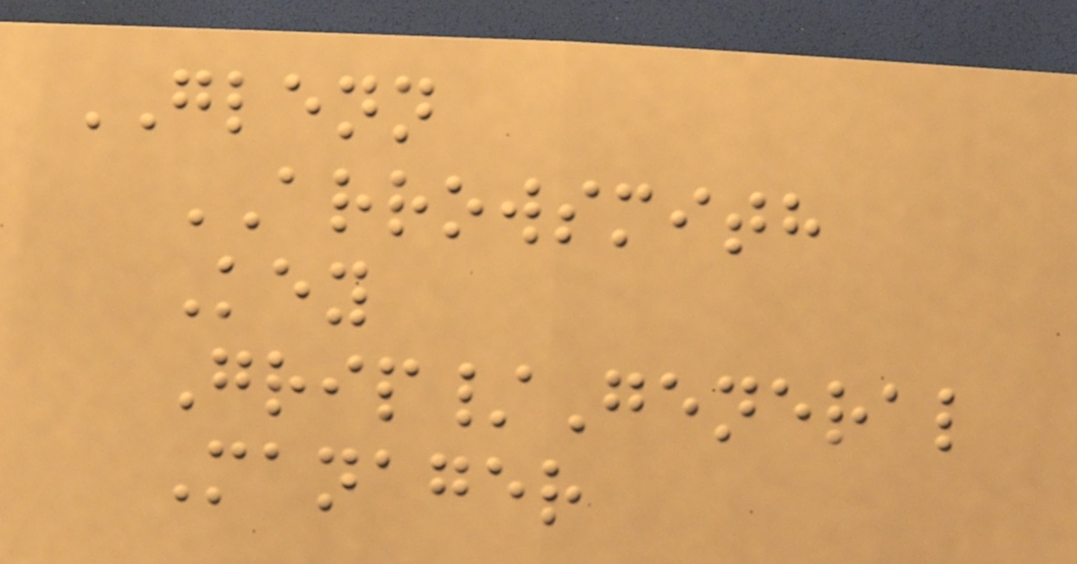GLENN
ARROWSMITH
Key
Grip/General
Manager
